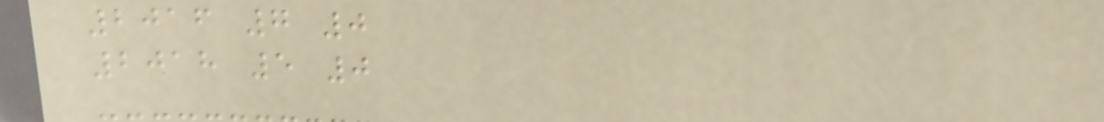2016 7 0
2018 5 0
